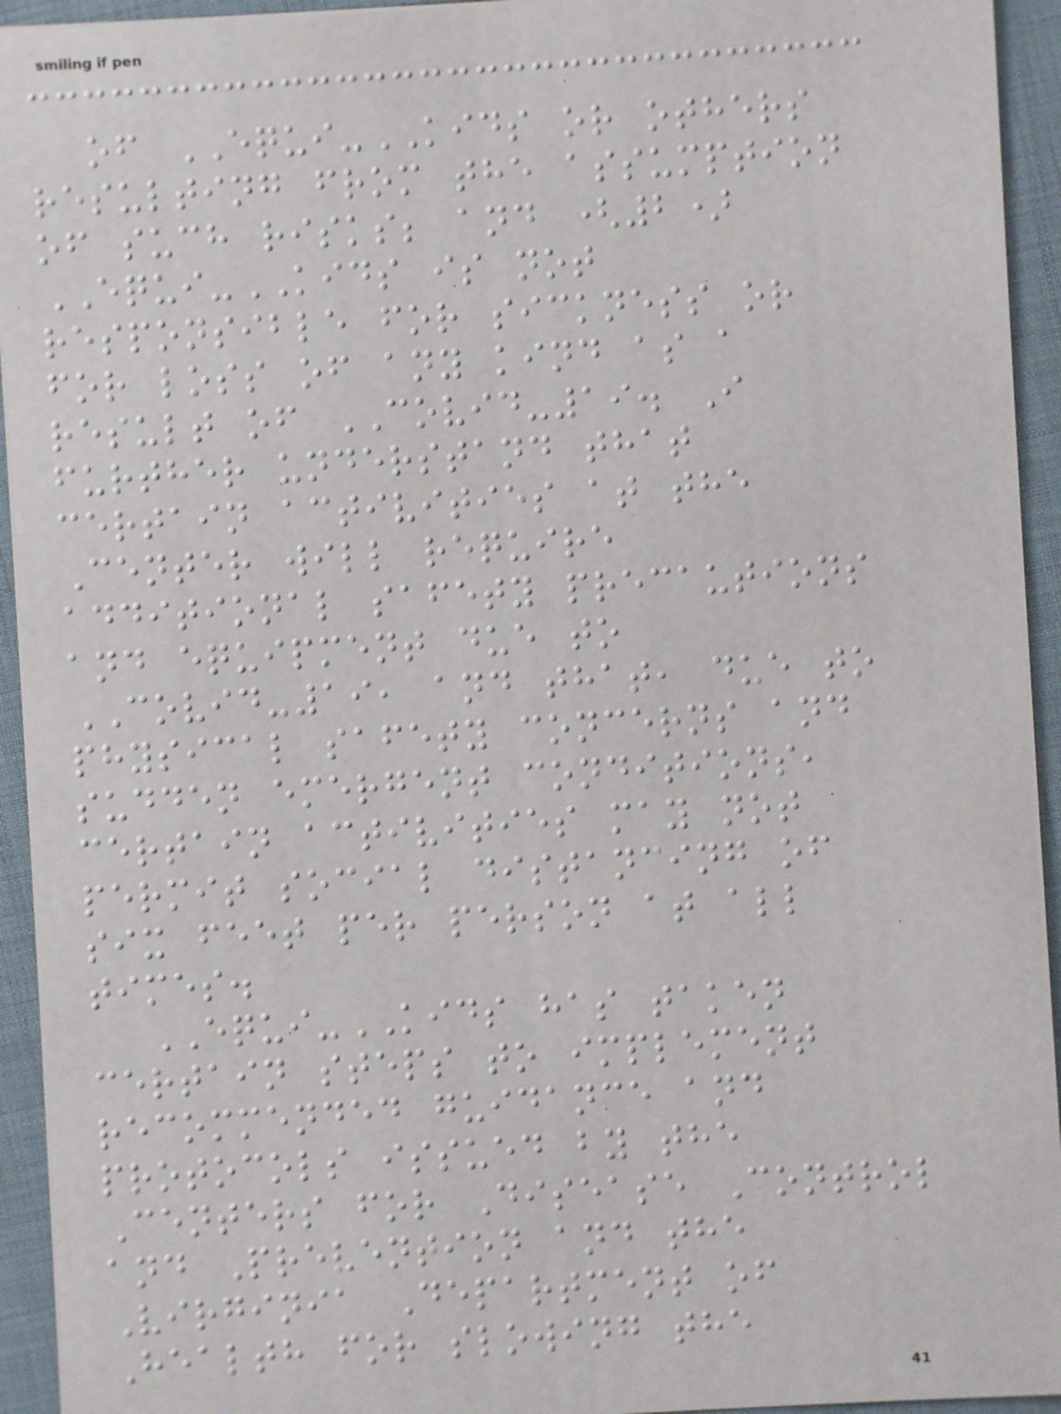of EQUI-KIDS or others
resulting from the assumption
of such risks; and (2)
EQUI-KIDS is not
responsible for sickness or
for loss of any kind as a
result of COVID-19. I
further understand that
certain activities at the
Center will require
additional safety precautions
and equipment due to
COVID-19, and that, due to
physical safety concerns and
sudden emergent conditions,
certain activities may not
permit social distancing of
six feet per person at all
times.
EQUI-KIDS has taken
certain steps to implement
recommended guidance and
protocols issued by the
Centers for Disease Control
and Prevention and the
Virginia Department of
Health for slowing the
